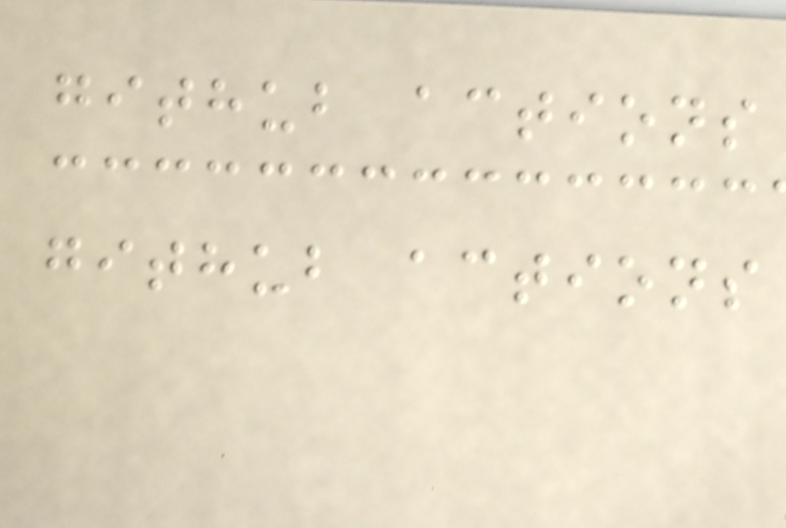github actions
github actions
